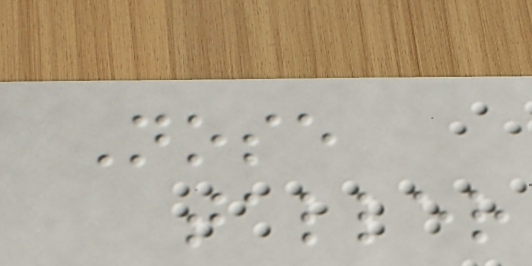Nose
taller
